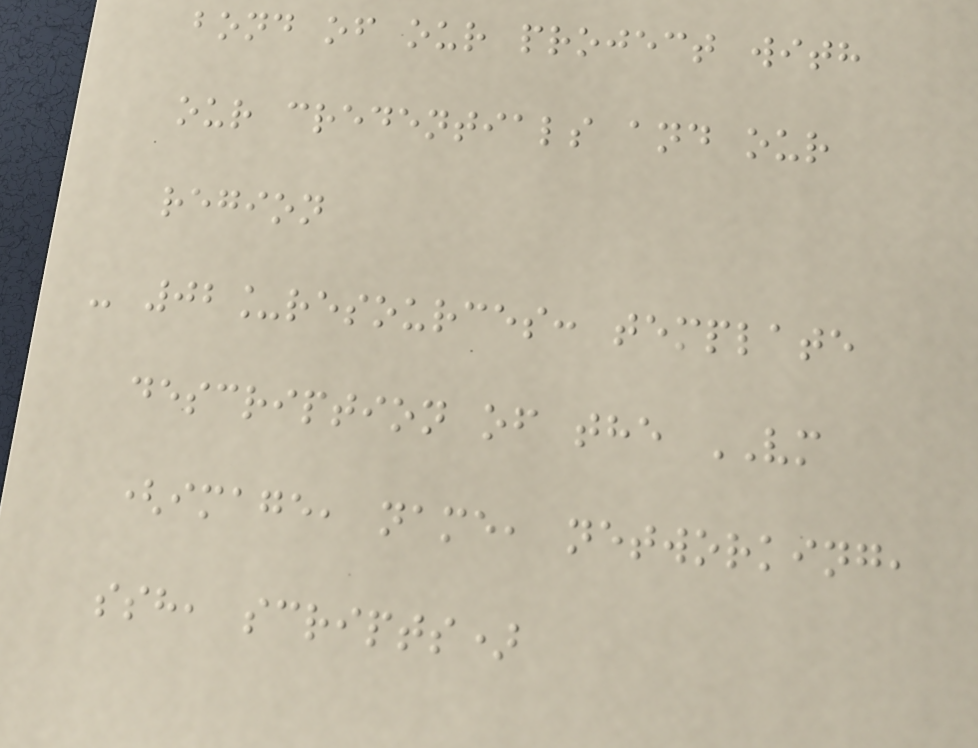bond of our project with
our credentials and our
region
- 02_resources: template
description of the VM
(image, name, networking,
ssh, scripts)
